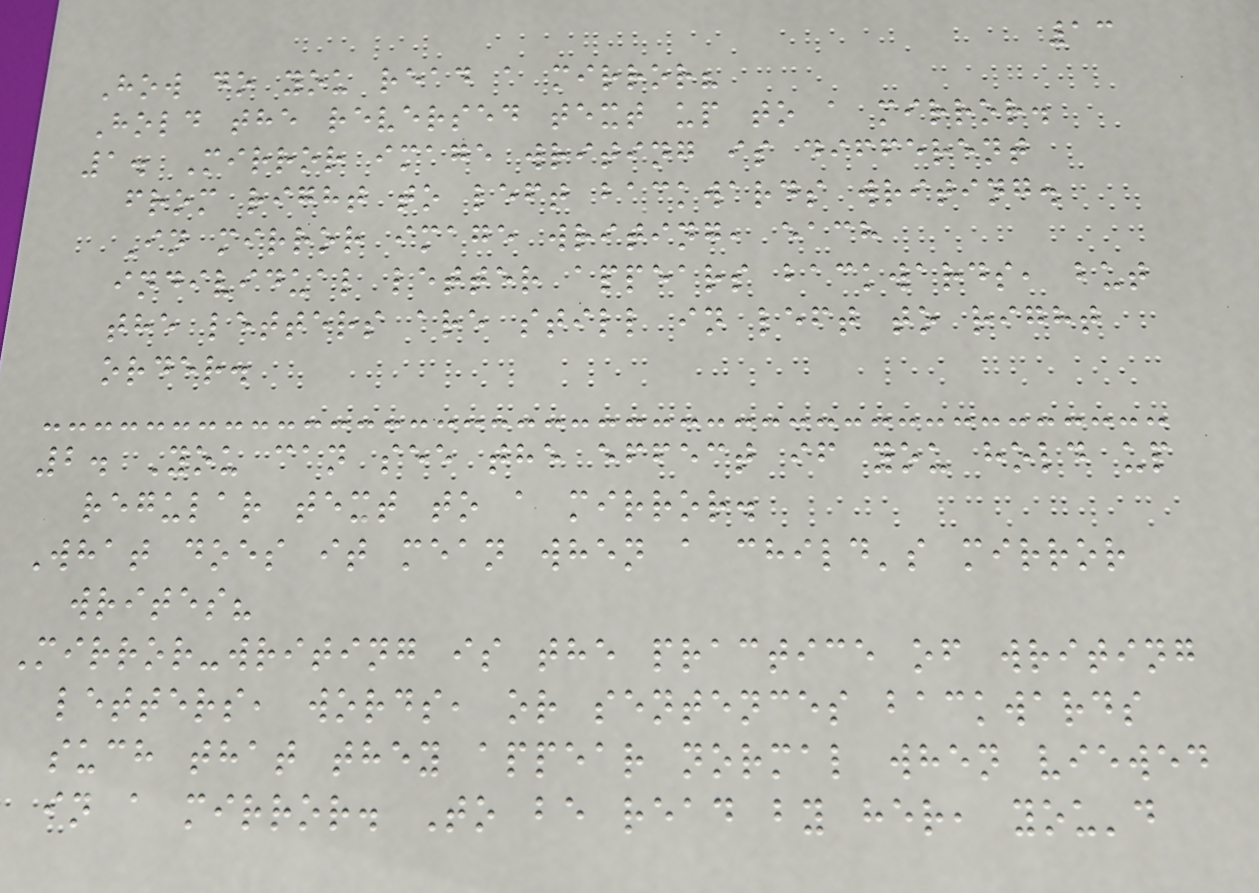13
How do you read a mirror?
Hold the reversed text up to a mirror.
1. Mirror image writing is different
from right to left backwards writing.
In mirror image writing, each
individual letter appears backwards, but
the letters are still in left to right
order.
2. You can see the effect if you hold up
regular text to a mirror.
What does it mean when a child's mirror
writes?
Mirror-writing is the practice of writing
letters, words, or sentences backwards
such that they appear normal when viewed
in a mirror. To be read by her, you'd
